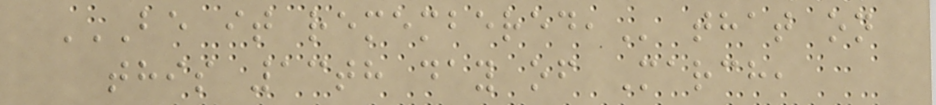BE IT REMEMBERED, that on
this 13th day of March,
